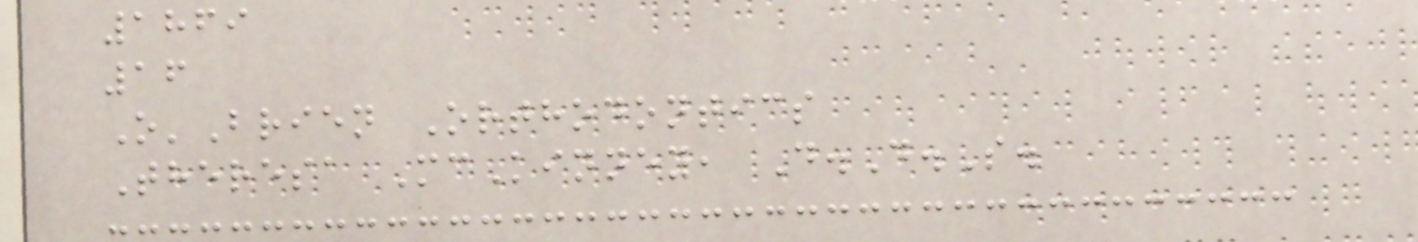1869
16
O'Brien Orthodontics
Theresa McKinney, D.D.S.
